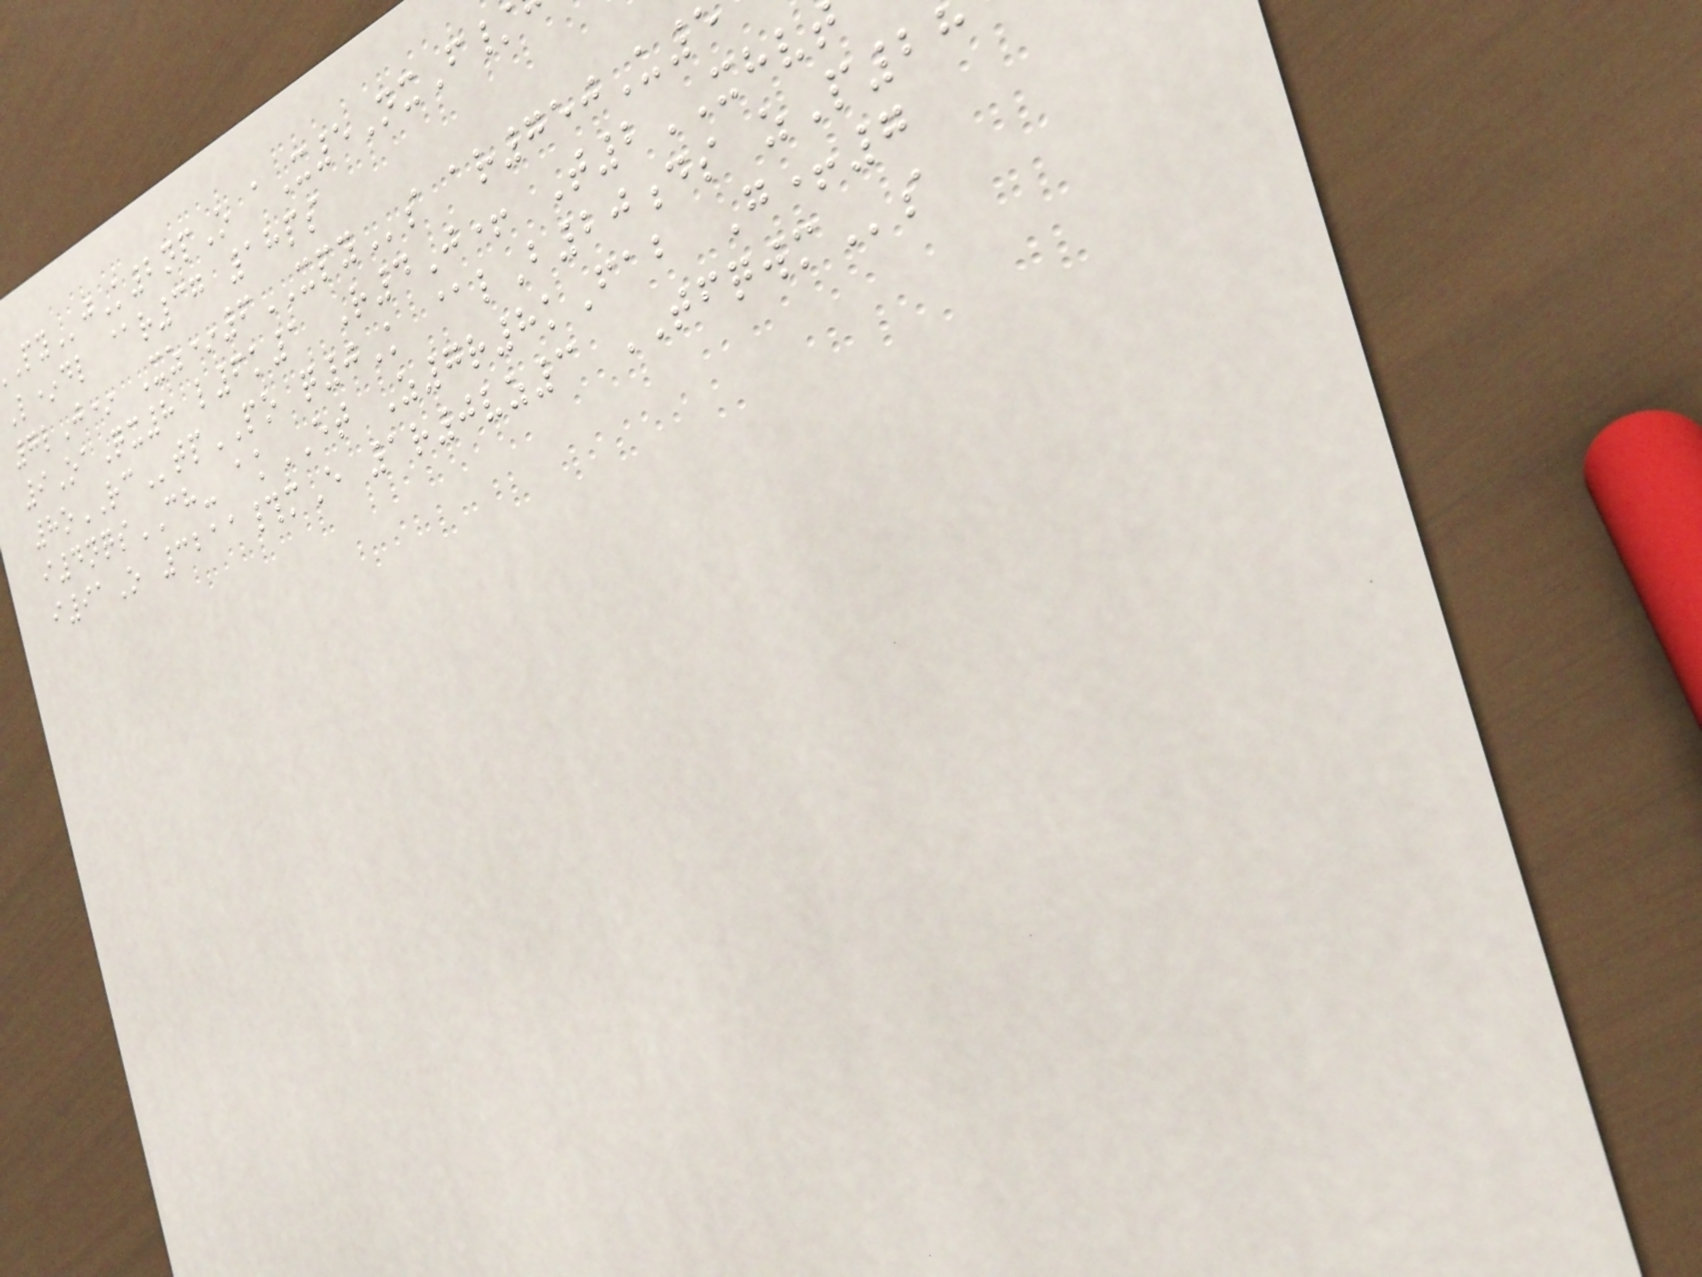jK2npO aX5NxF/
L*dl @r37 18ps
7lJ* Xz*6XPYs ar750U
9OaQx8 l6k1 R4J+ T2XHV
8oRCtpPO q0K @lB20ds zP2
i4nqsCH- akET Z7r8kFab G+7
i91O 3211#mE 1r0vz3 TFQWMs
